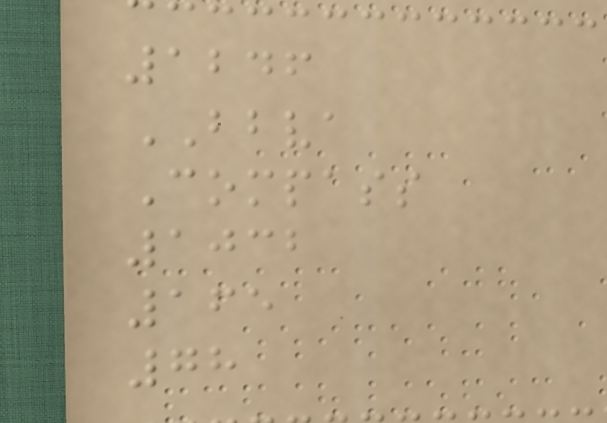1246
BBVA
Compass
1032
165
78
